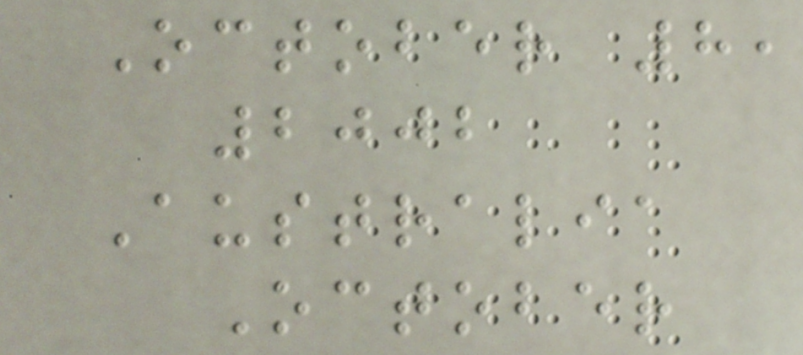October 8,
2002
Australia
October
